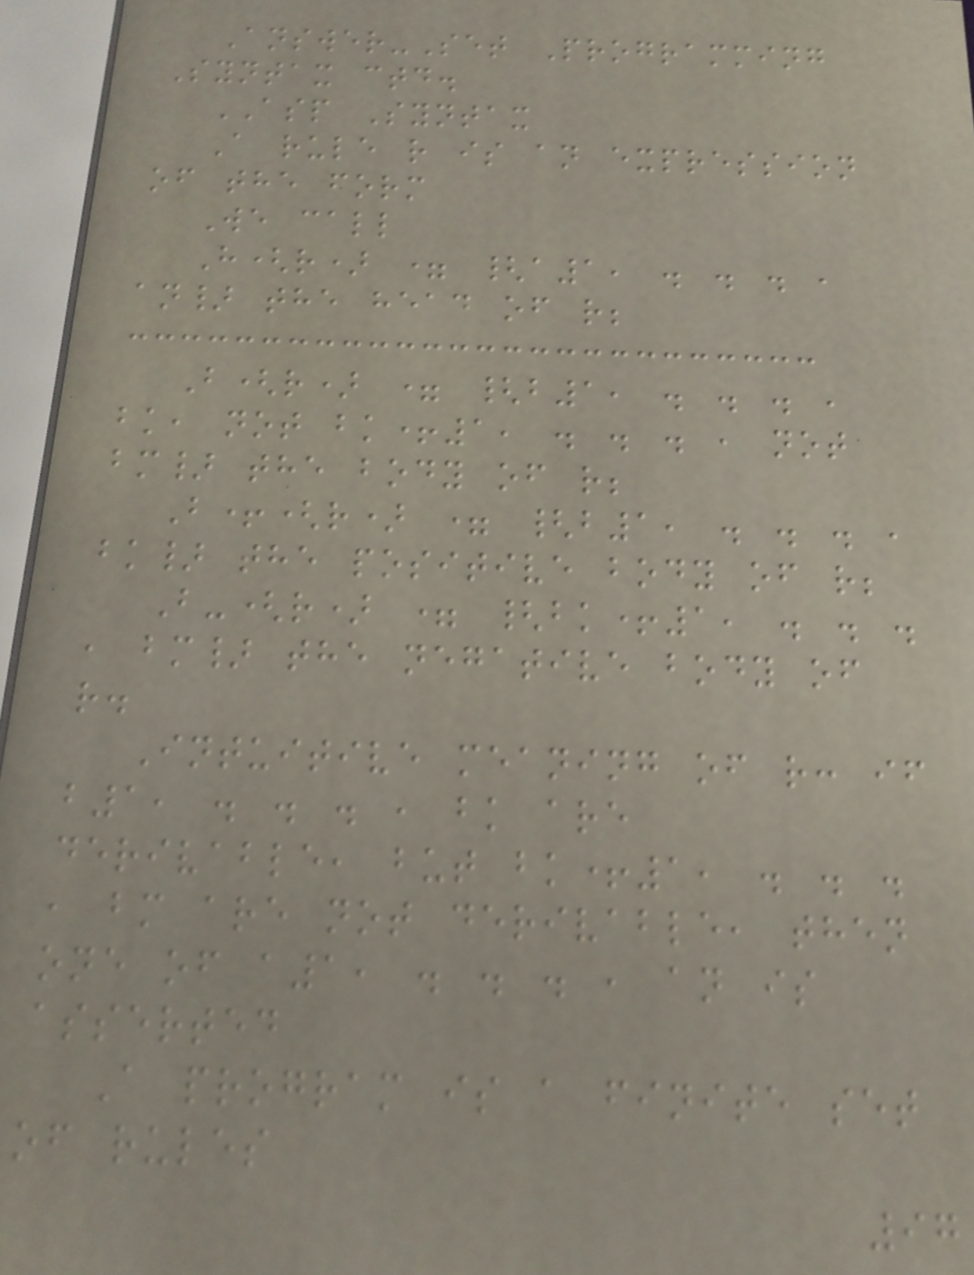Answer-Set Programming
Syntax ctd.
ASP Syntax
A rule r is an expression
of the form
We call
H(r) = {a1, . . . ,
an} the head of r;
B(r) = {b1, . . . ,
bk, not bk+1, . . . , not
bm} the body of r;
B+(r) = {b1, . . . ,
bk} the positive body of r;
B-(r) = {bk+1, . . .
, bm} the negative body of
r.
Intuitive meaning of r: if
b1, . . . , bk are
derivable, but bk+1, . . .
, bm are not derivable, then
one of a1, . . . , an is
asserted
A program is a finite set
of rules
97
